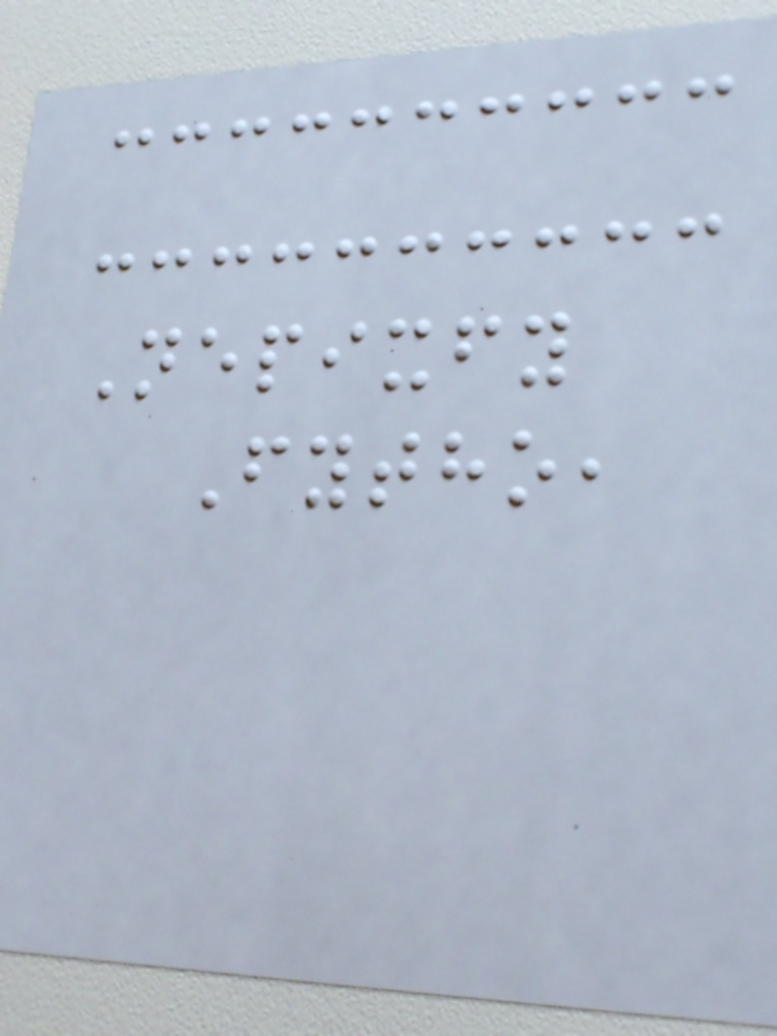Nepixfy
Fytho,
